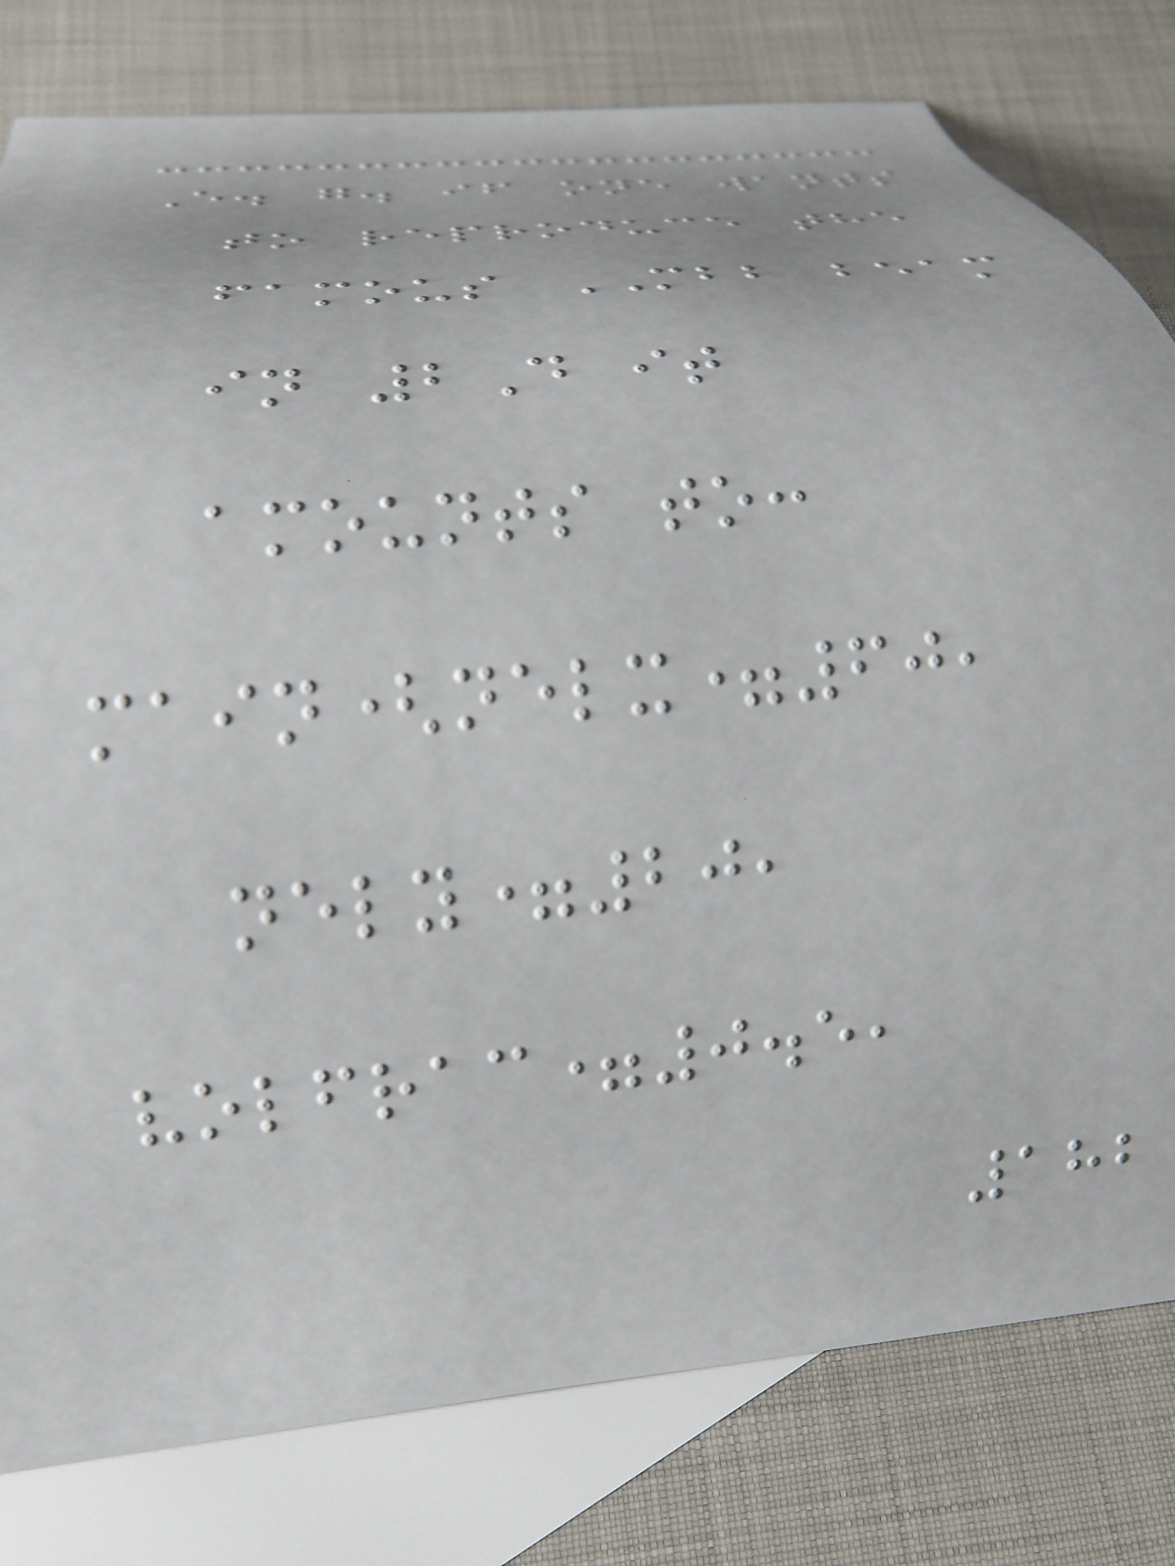E. g. if one wants
to reproduce the
famous MBB beam
in 2D it
amounts to:
main(nelx=60,
nely=20,
volfrac=0.5,
182
